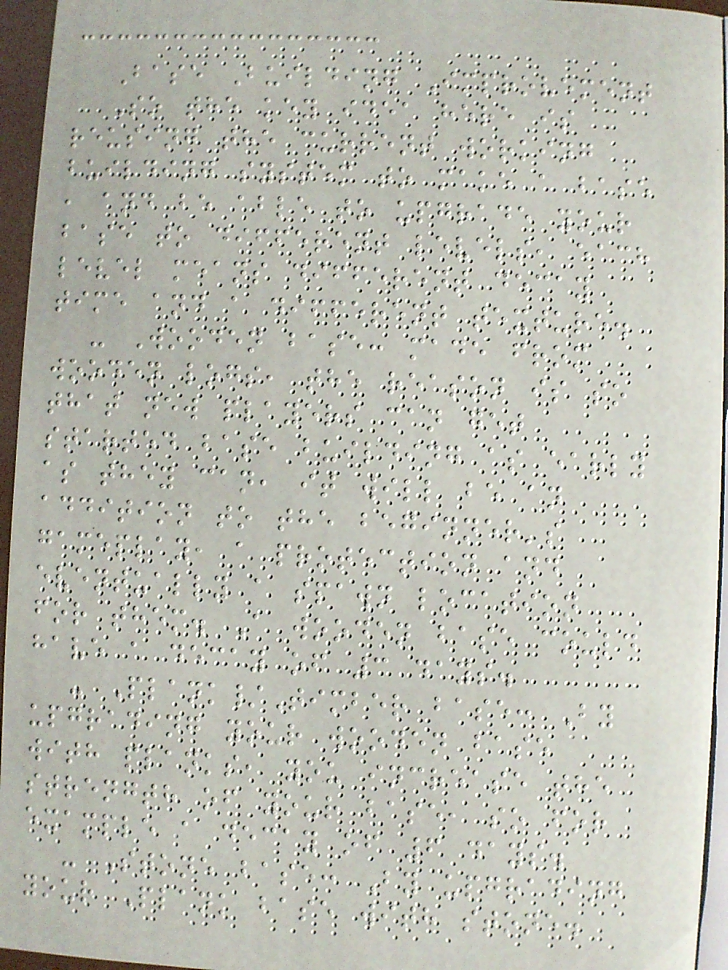Base Building Improvement
So the key idea here is
reusing the current working
building system to make a base
, and be able to upgrade your
base to different levels, each
level means different decay
time and a different texture.
- Wooden base: made from
wooden logs, the reason is so
that new players can get
started base building as early
as they can, it will be an
addition to the beginner's
gameplay, a protection and
eventually a spawn location
for them. A wooden base could
have a decay of 3 days.
- Plank/Timber base: By
upgrading your wooden base
with planks, you increase the
strength of your base, so for
example a decay of 6 days.
- Stone base: By upgrading
your Plank base with stone.
